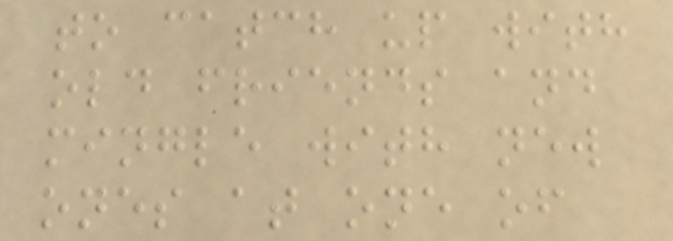to catch up with
old friends and
mingle with new
ones at one of
